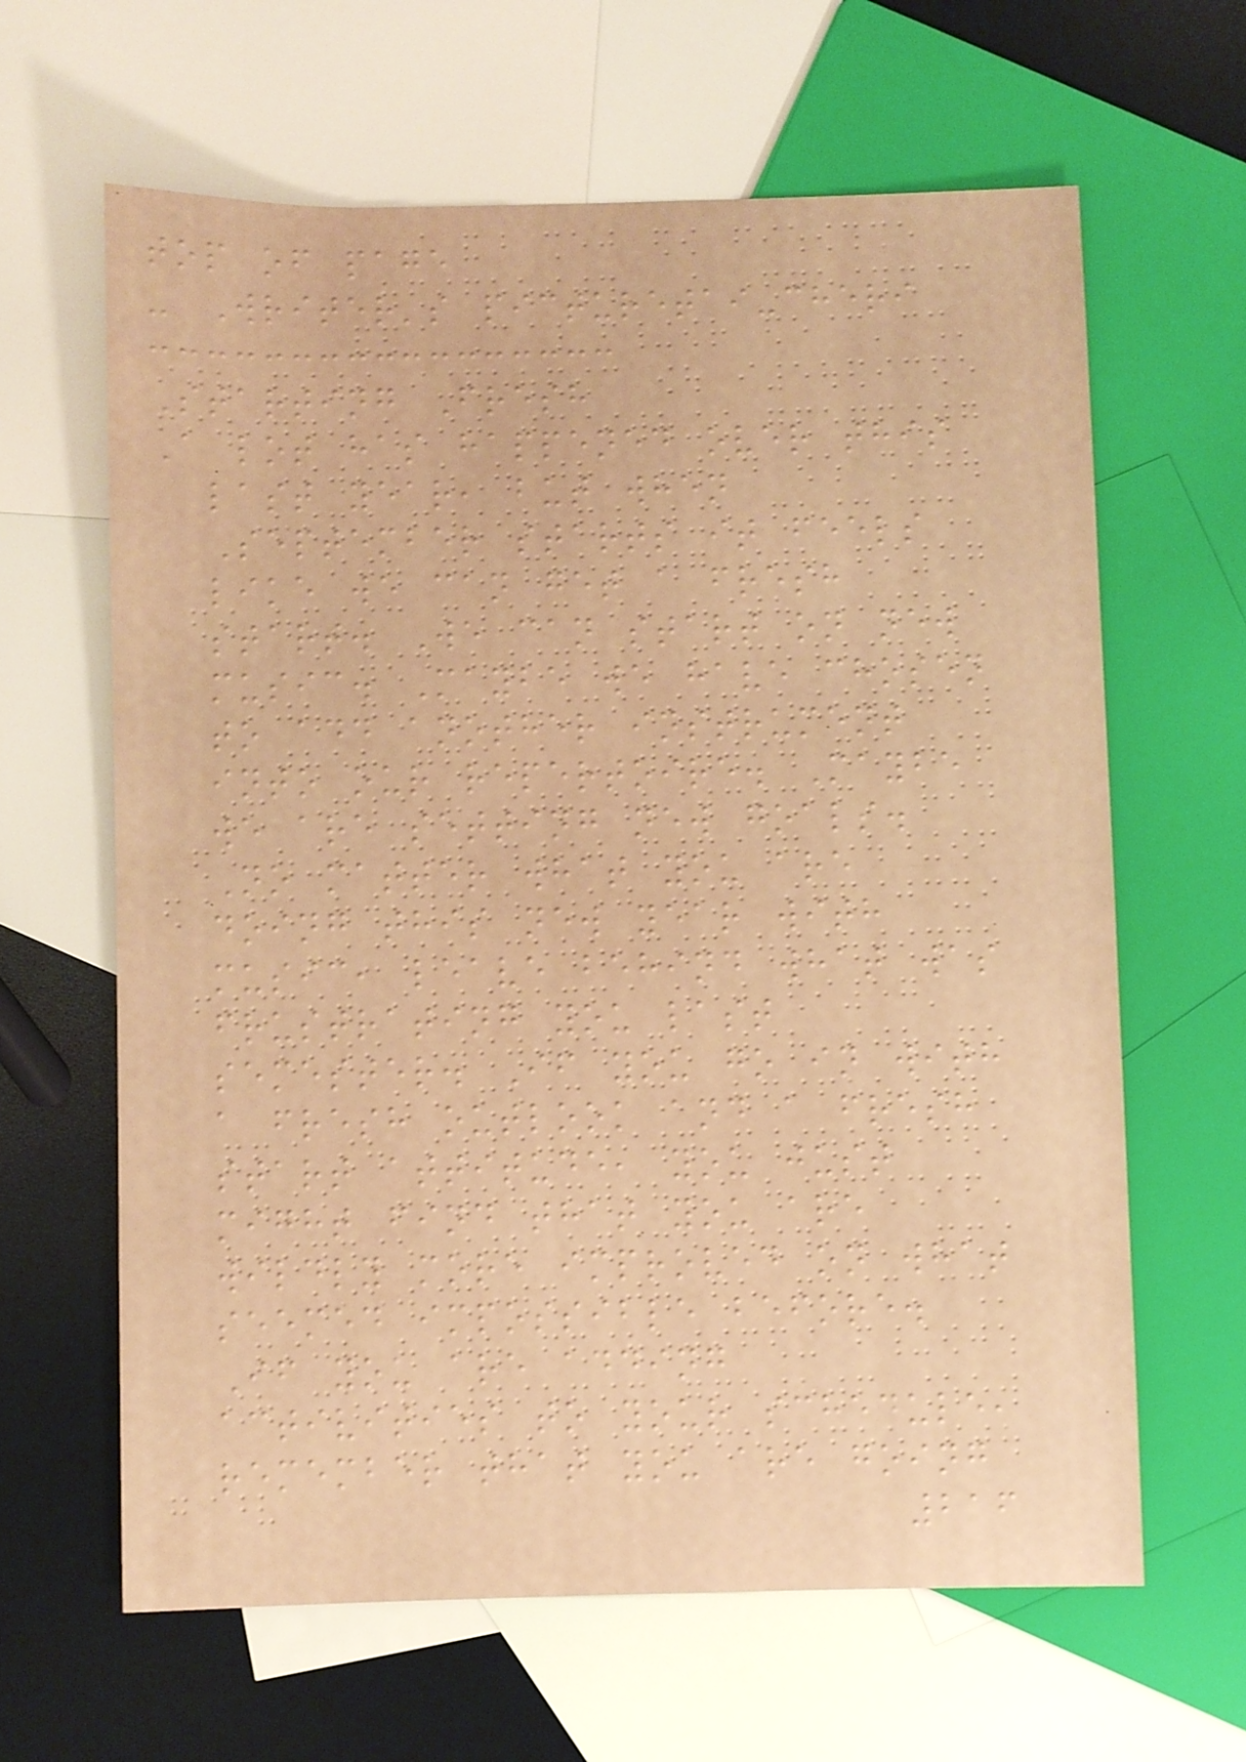top of page
- Writer's picturetai-cheri
Starting Fresh
A lot has happened over this
last year, but when
September starts it feels
like we can get a fresh
start. We can start on new
music. Maybe we have chosen
to add another instrument
into our repertoire. Maybe
we are setting new goals.
No matter what you are
doing this new year with
music, leave behind what was
frustrating you last
semester. If you go in with
a fresh outlook and a fresh
start attitude, you just
might find that you are
wildly more improved on what
seemed impossible before.
If you are adding
activities to your schedule,
remember that you are going
216
